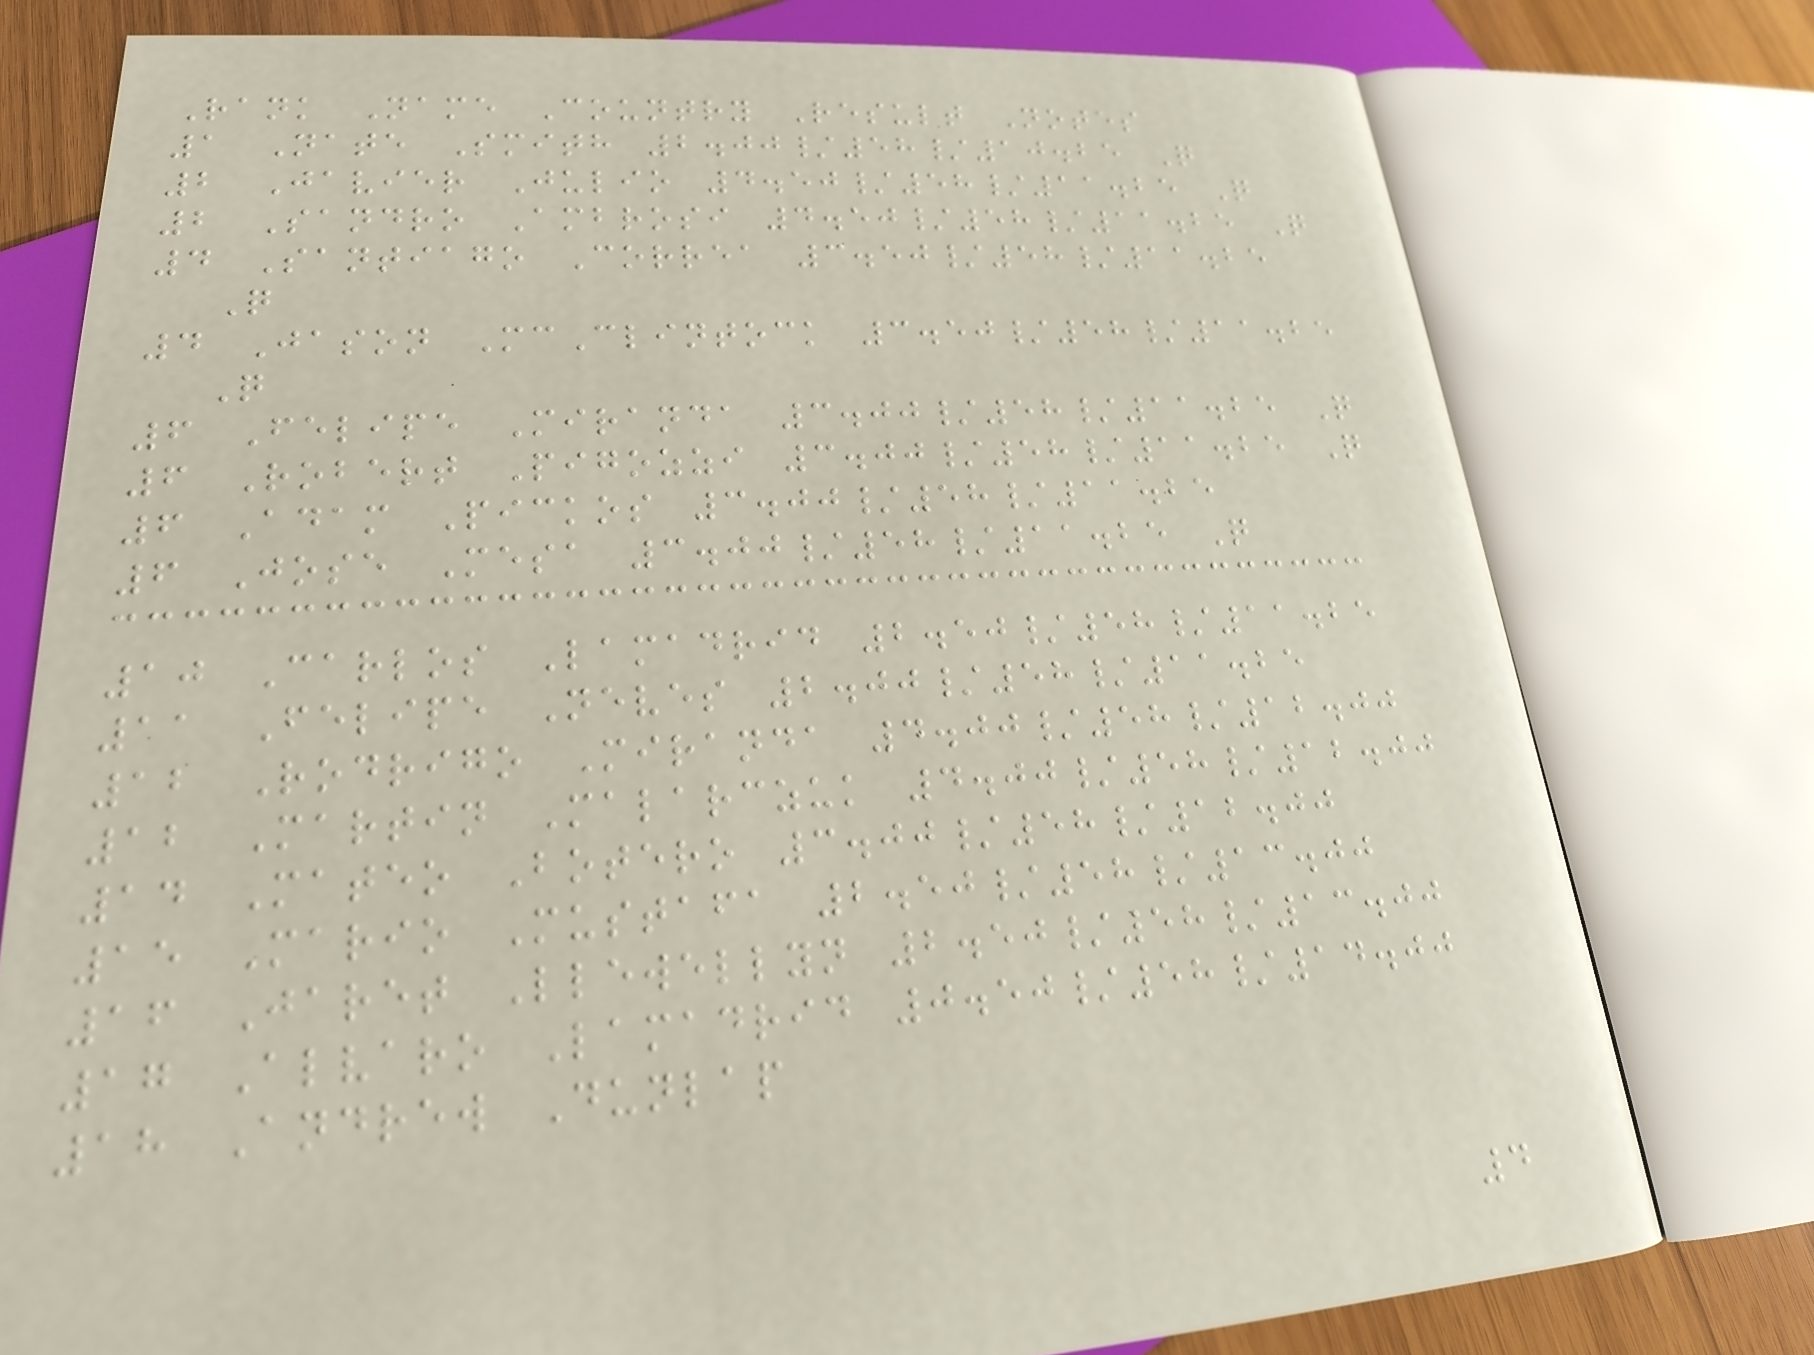Rank Name Country Result Notes
1 Nate Smith 2.00/58/10.25 Q
2 Javier Julio 4.50/58/11.25 Q
2 Sandro Ambrosi 4.50/58/11.25 Q
4 Santiago Correa 3.50/58/11.25
Q
4 Jason McClintock 3.50/58/11.25
Q
6 Felipe Miranda 3.00/58/11.25 Q
6 Robert Pigozzi 3.00/58/11.25 Q
6 Adam Pickos 3.00/58/11.25
6 Jose Mesa 3.00/58/11.25 Q
10 Carlos Lamadrid 2.50/58/11.25
11 Felipe Neves 2.00/58/11.25
12 Rodrigo Miranda 4.00/58/12.00
12 Martin Malarczuk 4.00/58/12.00
14 Mateo Botero 3.00/58/12.00
15 Mario Mustafa 2.50/58/13.00
16 Jaret Llewellyn 2.50/58/13.00
17 Alvaro Lamadrid 0.50/58/14.00
18 Andrew Dunlap
4
